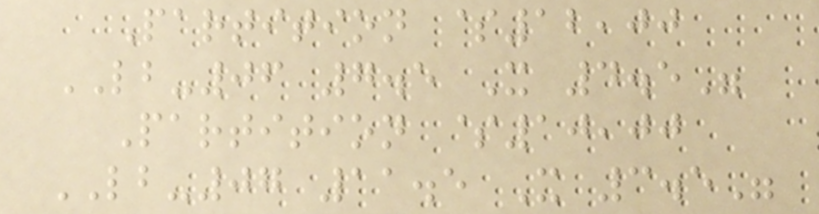Partition $12,00
LB-06 7.5 X 4.5"
Partition $10,00
LB-07 11.5 X 3.5"
